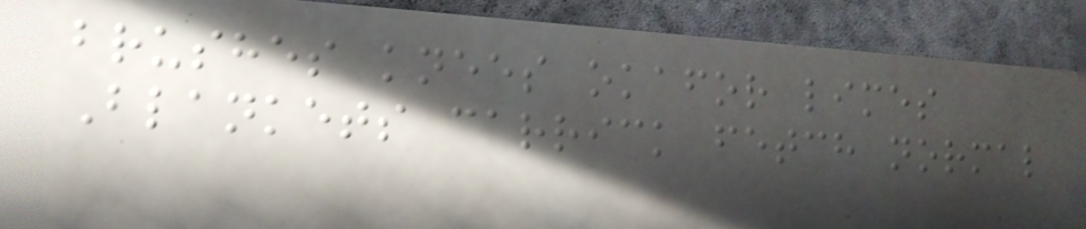brushes knees okafor limes
Blankets carrick fetch normal
